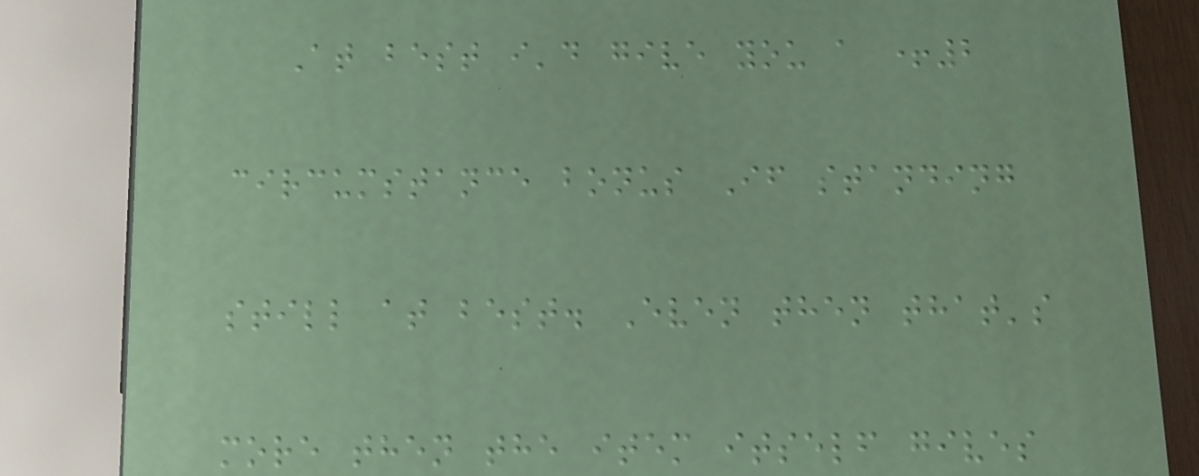At best i'd give you a +2
circumstance bonus If standing
still at best. Even then that's
more then the item itself gives
